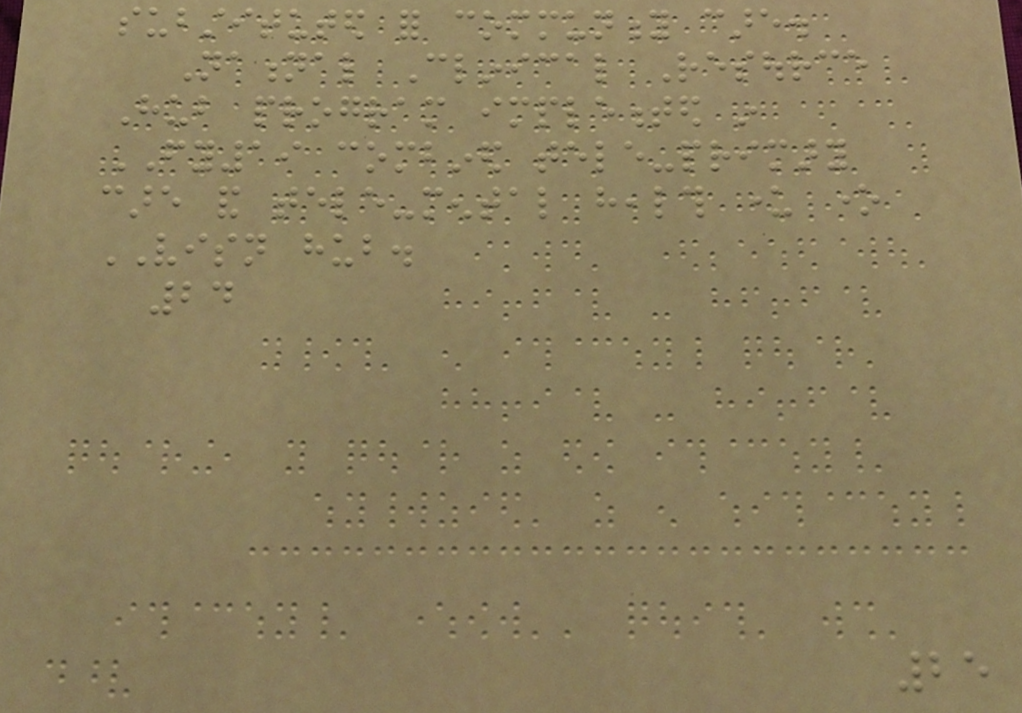substituted for community care.
National Clinical Resource
Hub program implemented in
FY19 combined tele-primary
care and tele-mental health under one
VISN hub.
24
25
